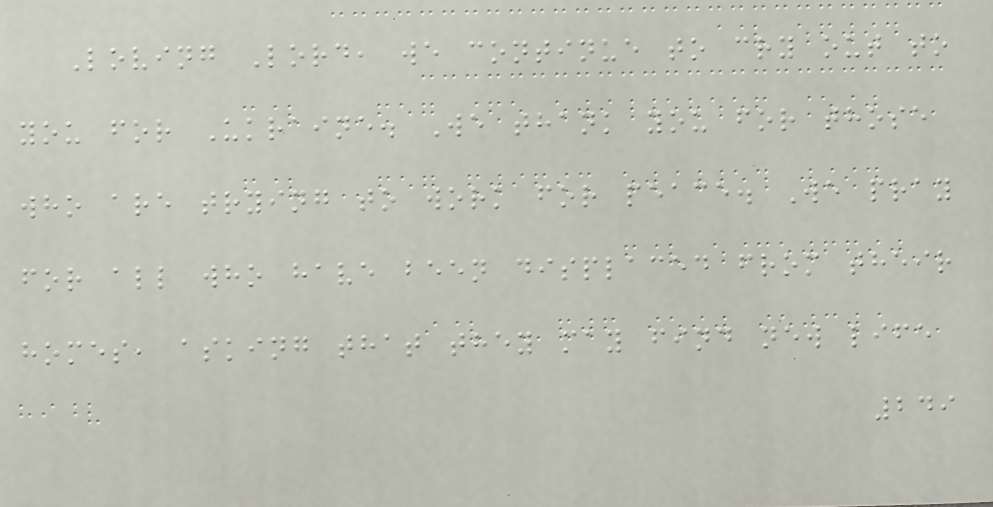Loving Lord, we continue to cry out to
you for Ukraine. We thank you for those
who are trying to work for peace. We pray
for all who have been displaced from their
homes, asking that they may find new life
249
